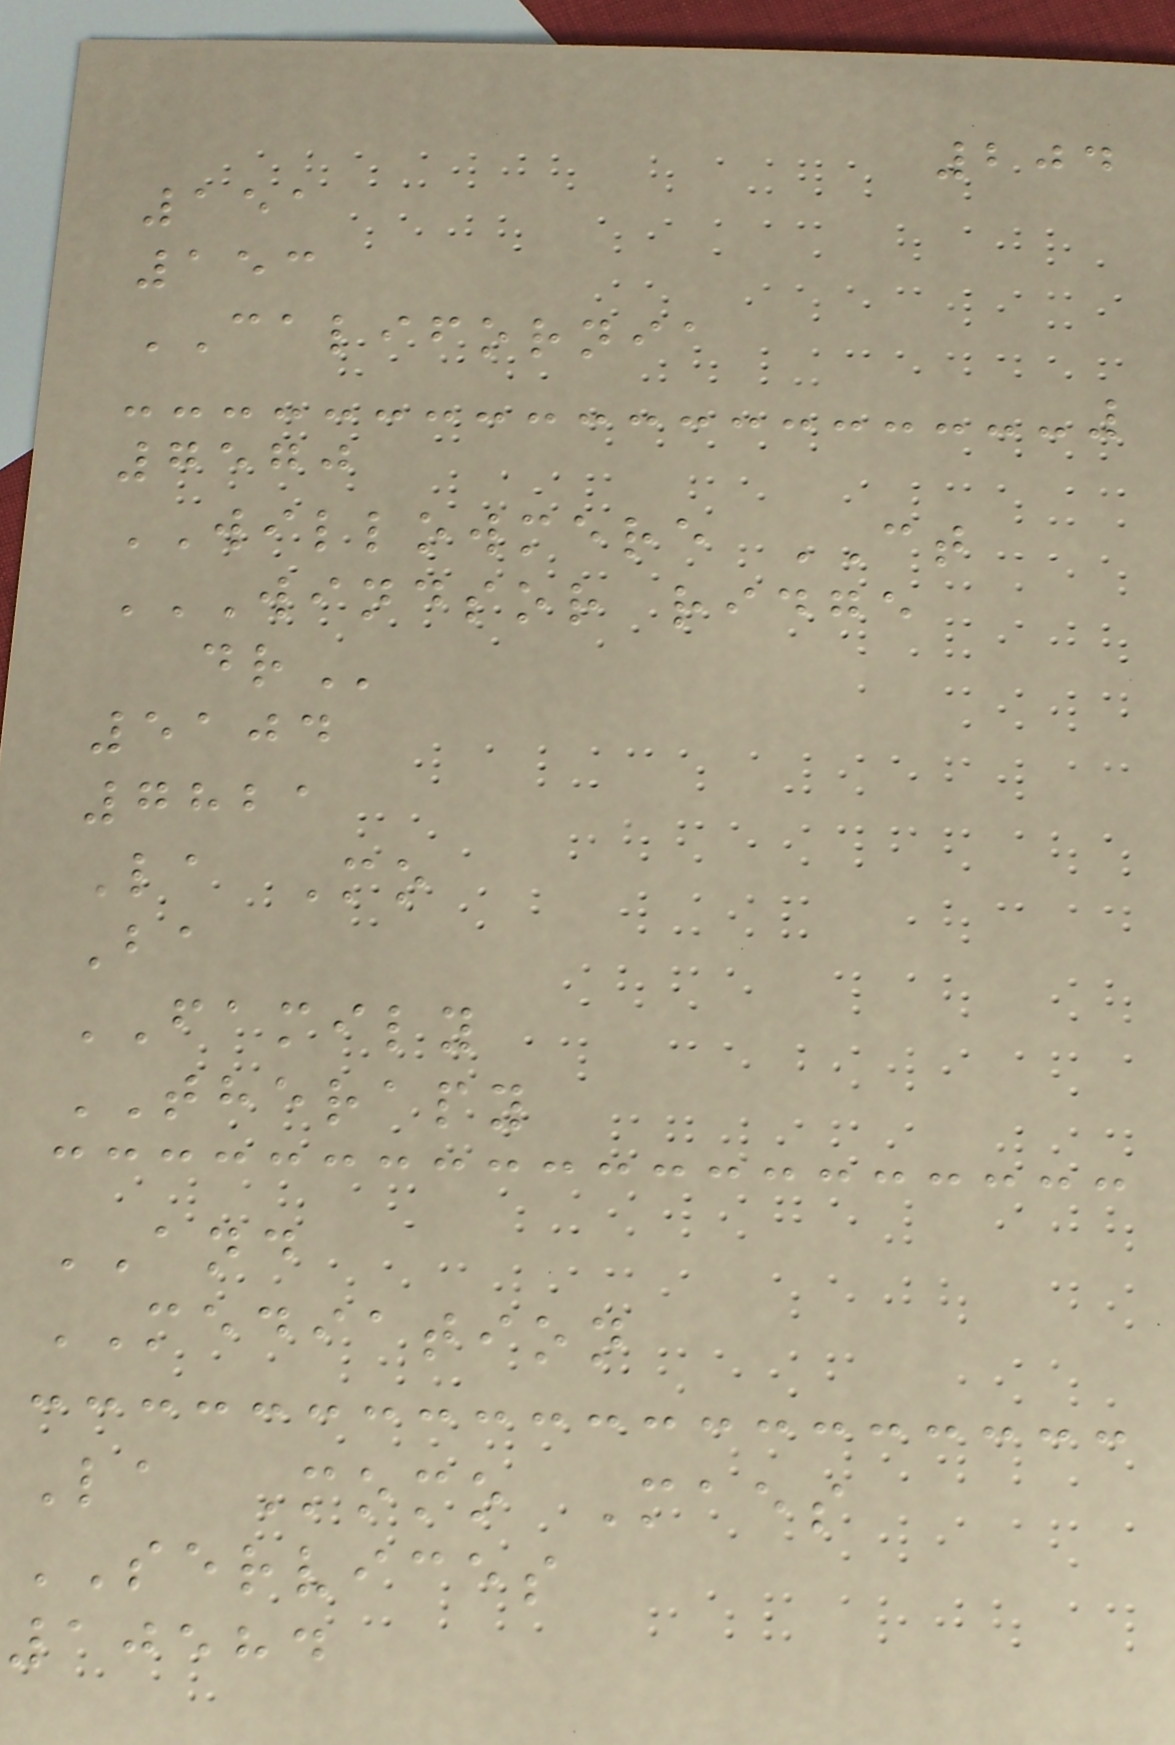204
151
153
CALIFORNIA
7570
WILLOWMERE CT
WINDSOR RIDGE
DR
5104
7821
La Mo
Ba
FAMILY
THERAPY
AND
MEDIATION
La Momo Maes
SERVICES
10584
